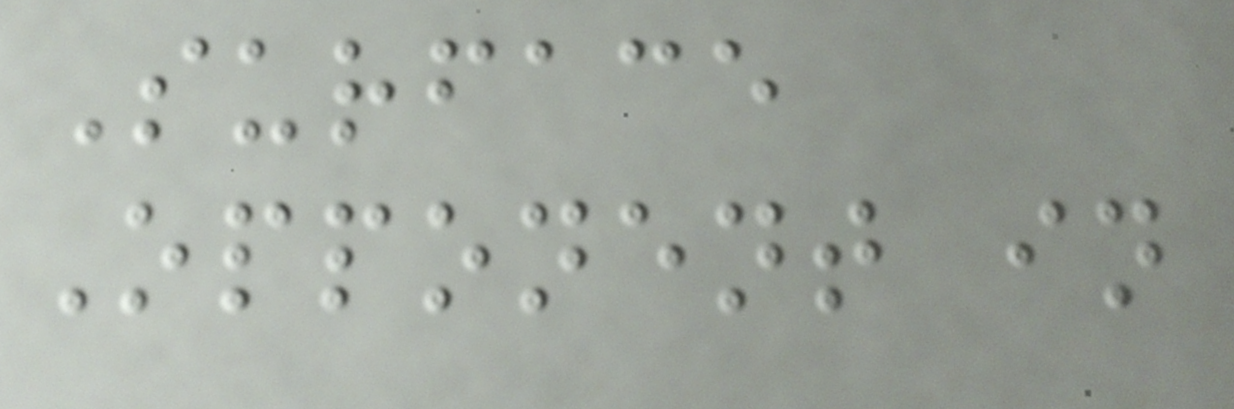Surface
Opponent in
